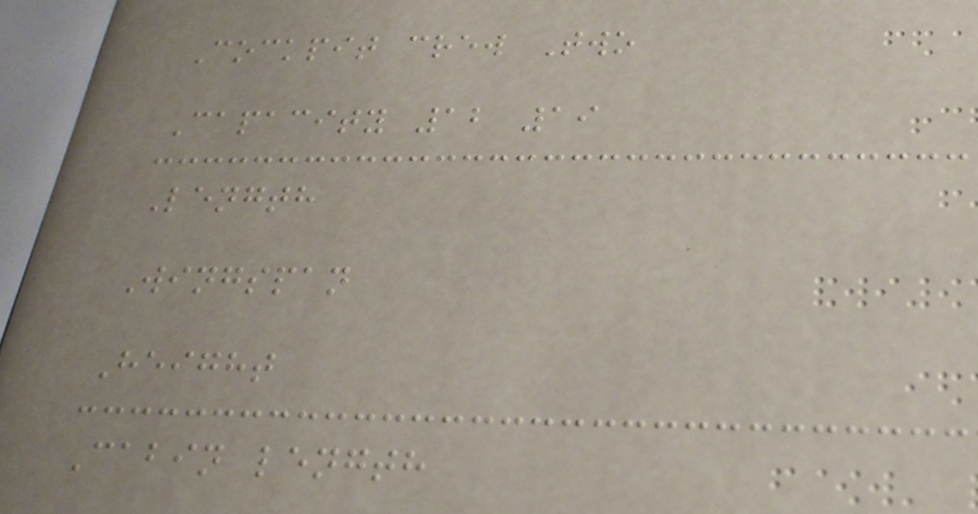Cockpit crew Two
Capacity 12 19
Length
Wingspan
Height
Cabin length
